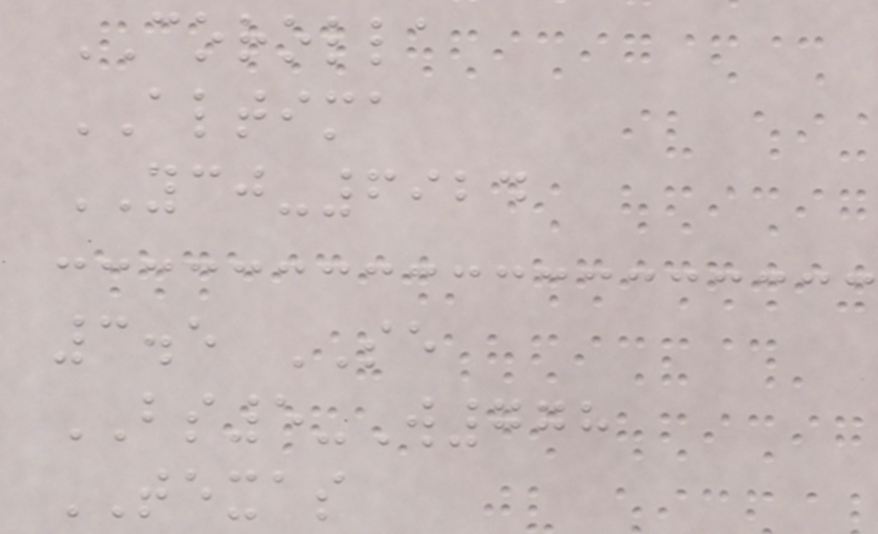COROLLA
ALTIMA
YCJ-6924
3.5 SE
BS5-W778
TEXAS
